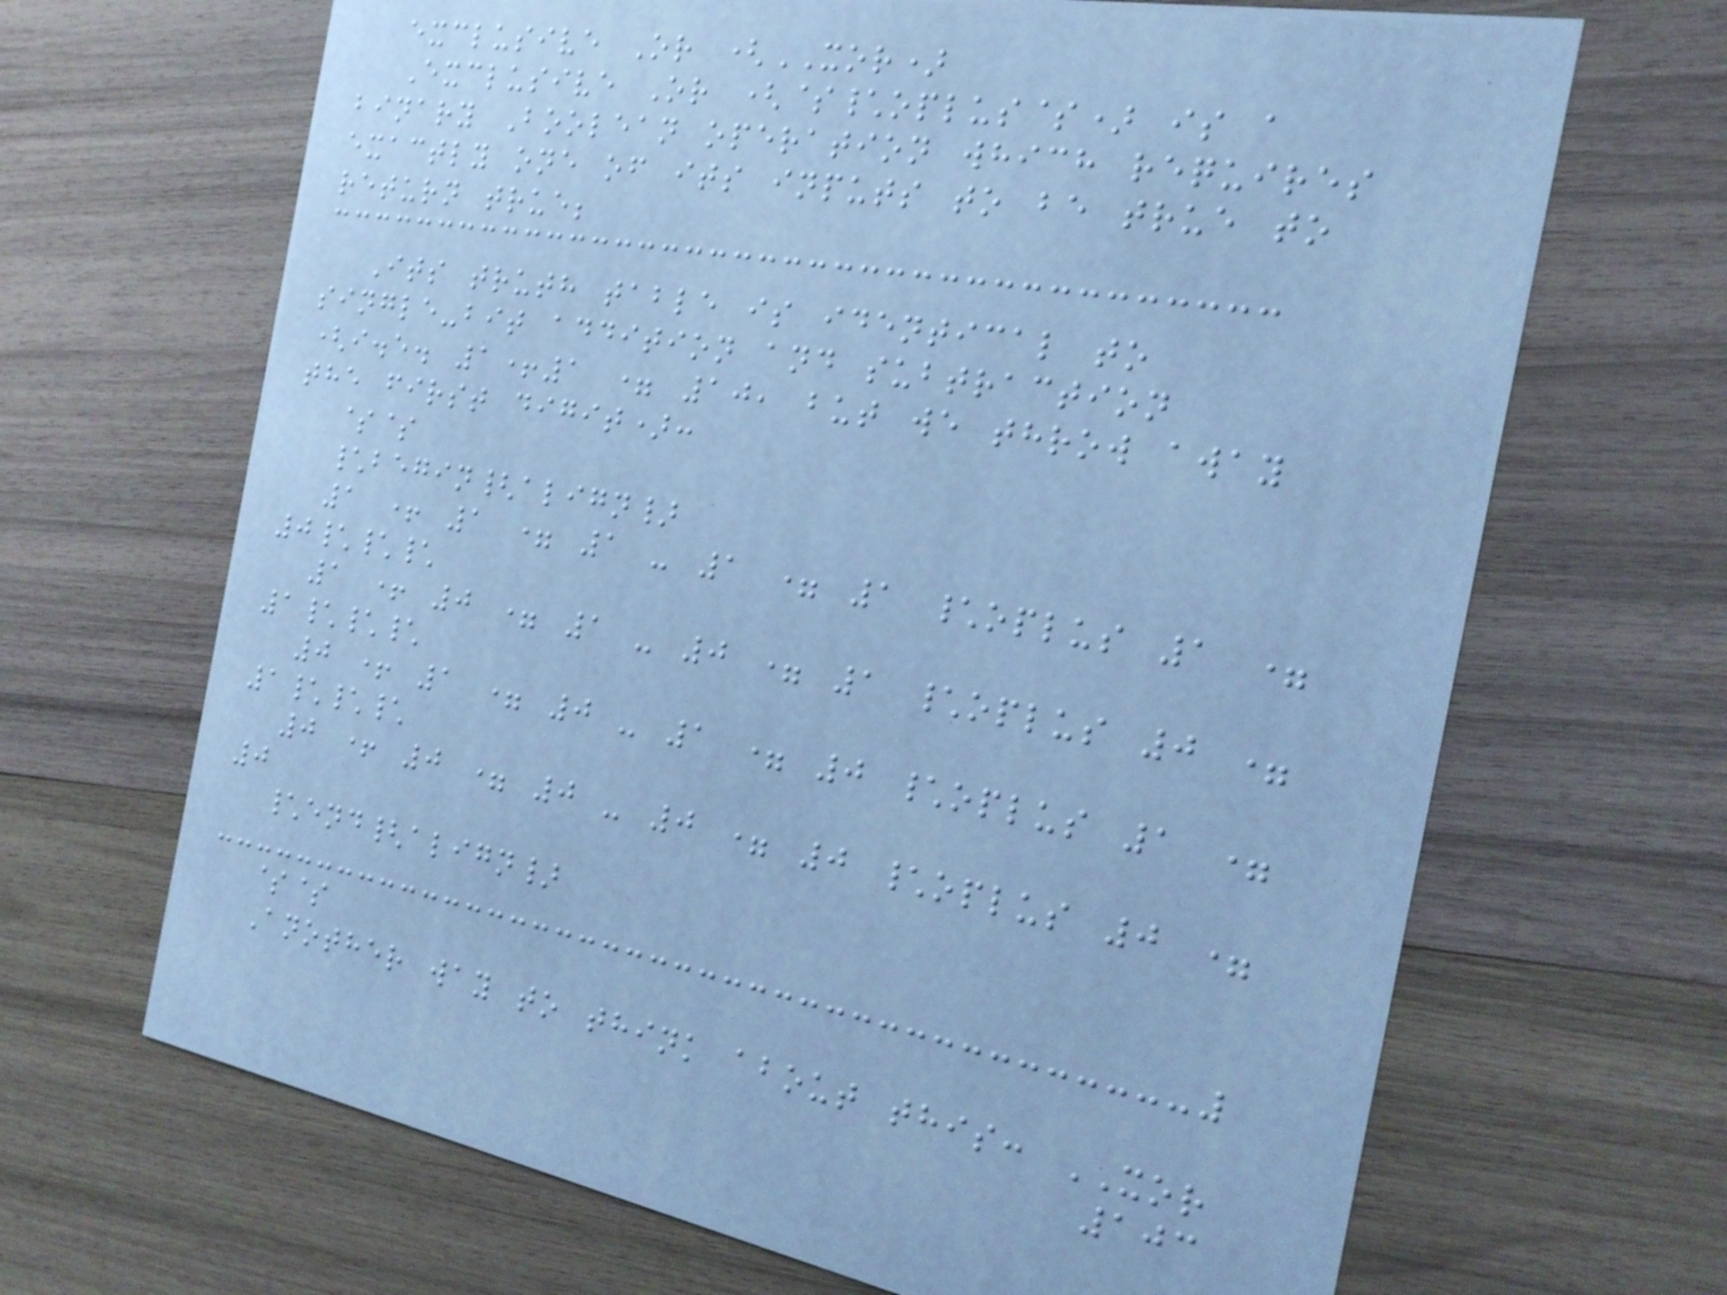exclusive Or (XOR)
Exclusive Or ($\oplus$) is a
binary Boolean operation which requires
exactly one of its inputs to be true to
return true;
Its truth table is identical to
single-bit addition and subtraction
(i.e. 1+1 = 10, but we throw away
the first digit):
$$
\begin{align}
1 + 1 = 1 - 1 = 1 \oplus 1 =
0\\\
1 + 0 = 1 - 0 = 1 \oplus 0 =
1\\\
0 + 1 = 0 - 1 = 0 \oplus 1 =
1\\\
0 + 0 = 0 - 0 = 0 \oplus 0 =
0
\end{align}
$$
Another way to think about this: XOR
103
